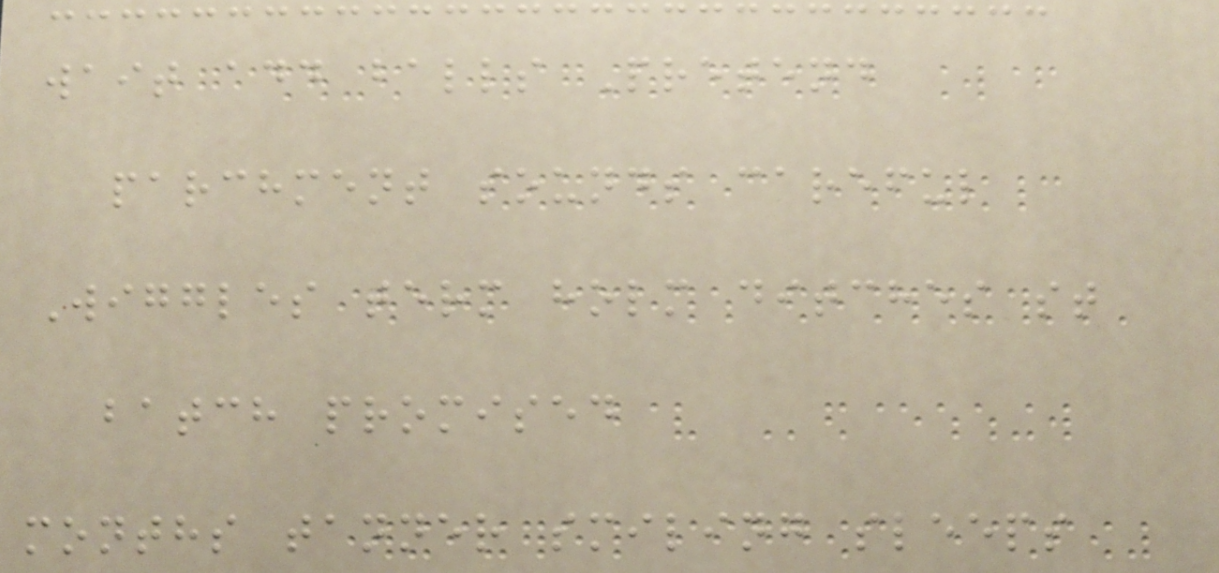wait add balls Pretend
parchment sounds careful
Wiggles term holm ditches st
batch promised
months tanner smiling sleeps
